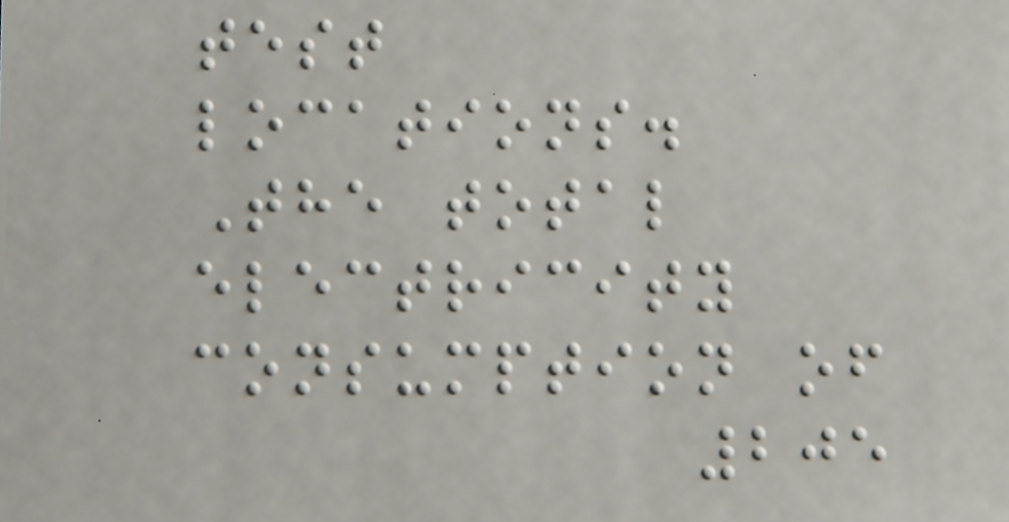test
locations.
The total
electricity
consumption of
205
